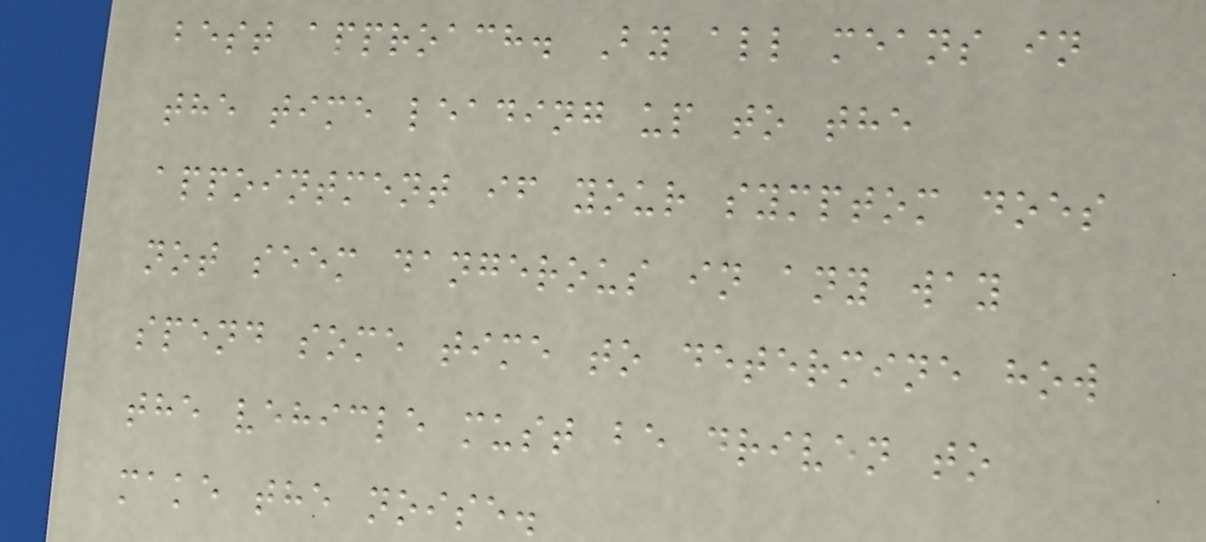best approach. By all means in
the time leading up to the
appointment if your symptom does
not seem dangerous in any way
spend some time to determine how
the vehicle must be driven to
make the noise.
